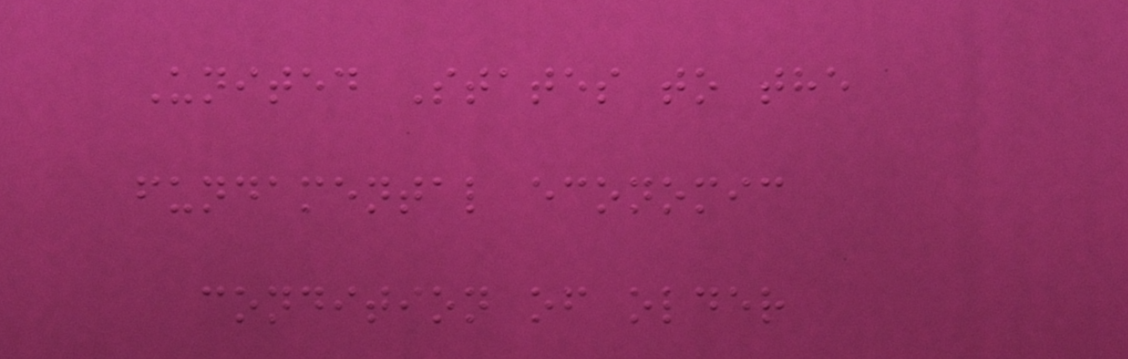United States to the
fundamental economic
condition of older
